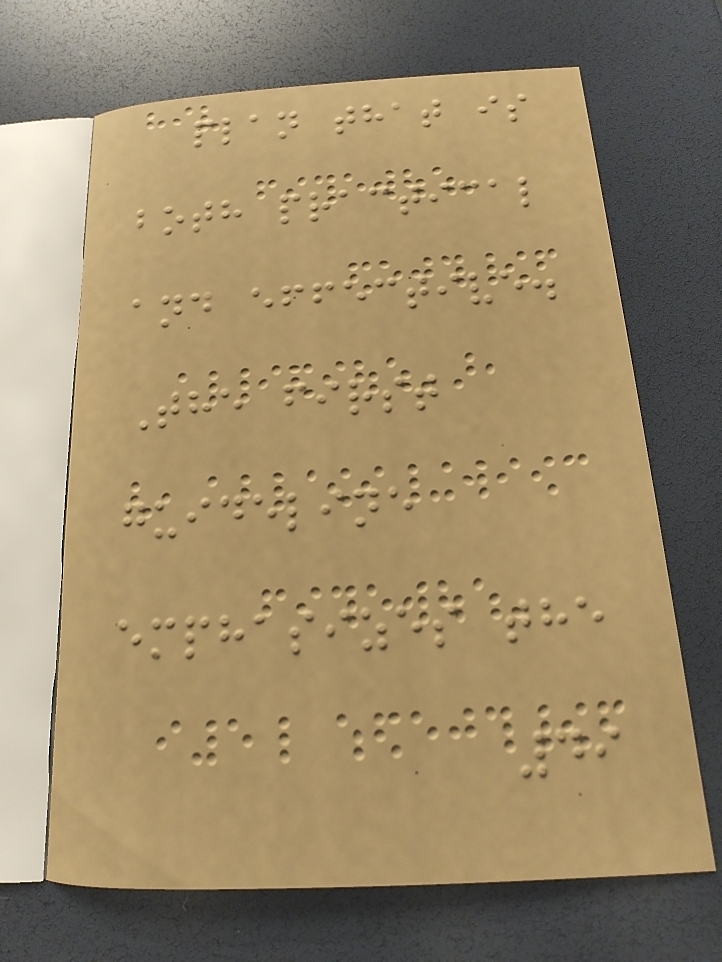plan that is
both practical
and effective.
The first
guideline
emphasizes the
49
